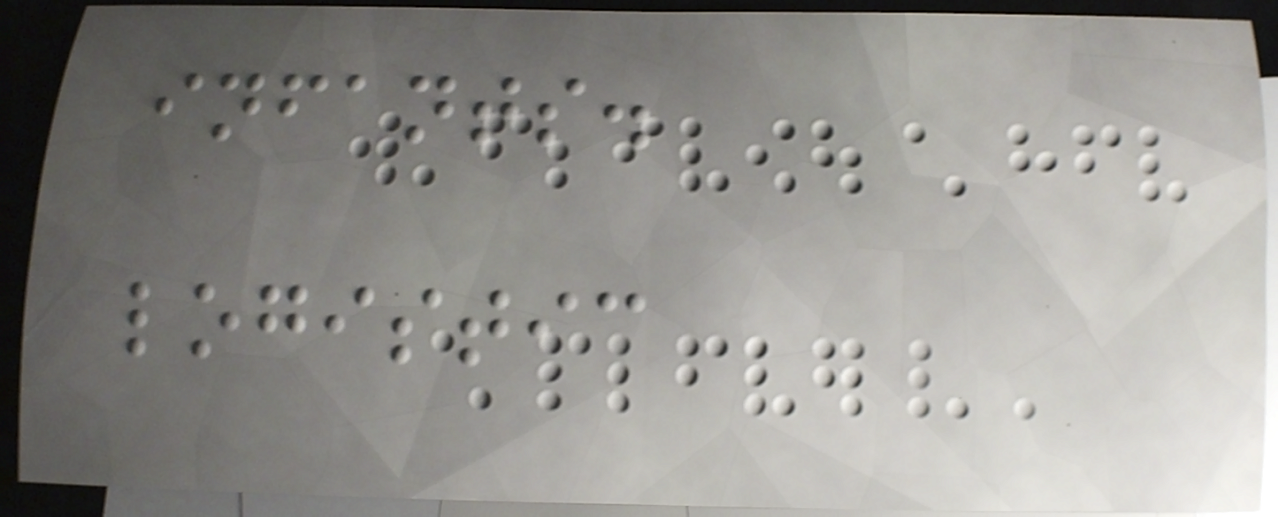infants.
logistic
